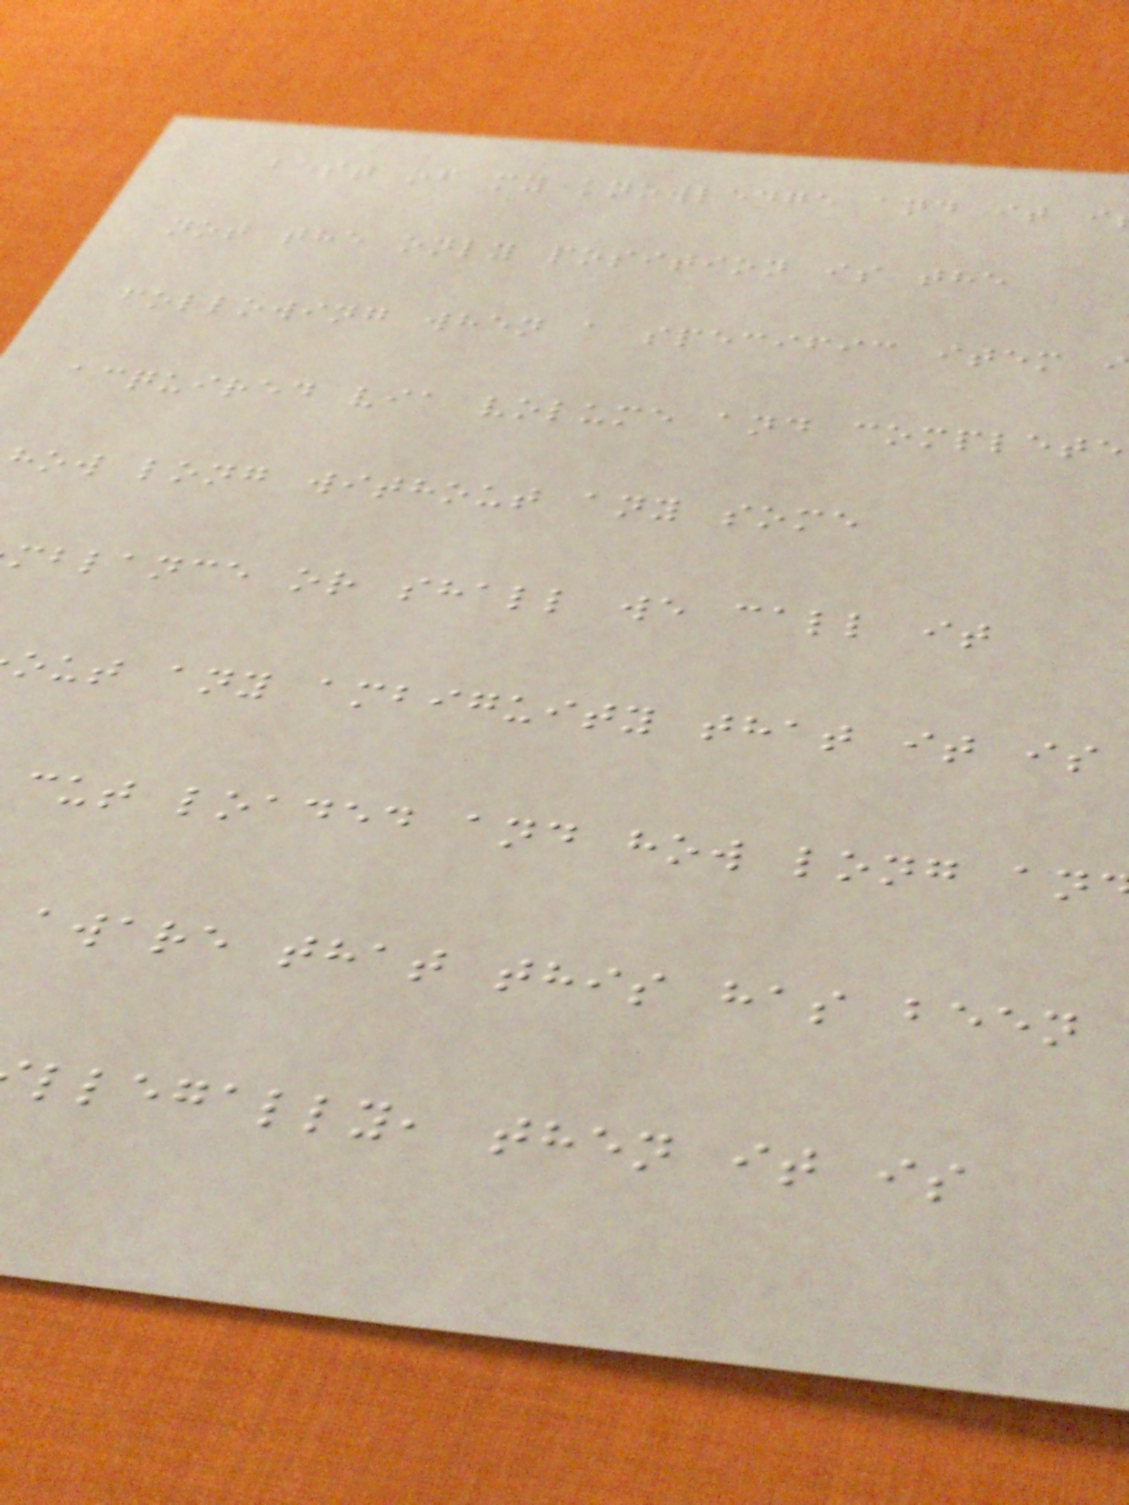best of my knowledge and it i
not the only position is the
following when a specific item i
acquired via volume and complete
how long without any some
mblance or shall we call it
out any ambiguity that it is
cut loaded and how long an
aware that this has been
llegally, then it is
